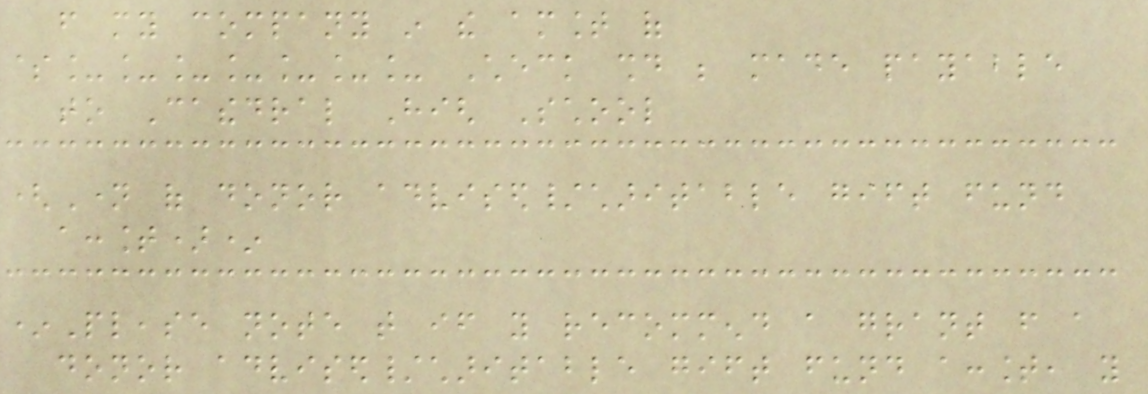from my company in the amount of
$_______ Check should be made payable
to Cathedral High School
(Name of donor advised/charitable gift fund
account)*
*Please note that if you recommend a grant from a
donor advised/charitable gift fund account, you
